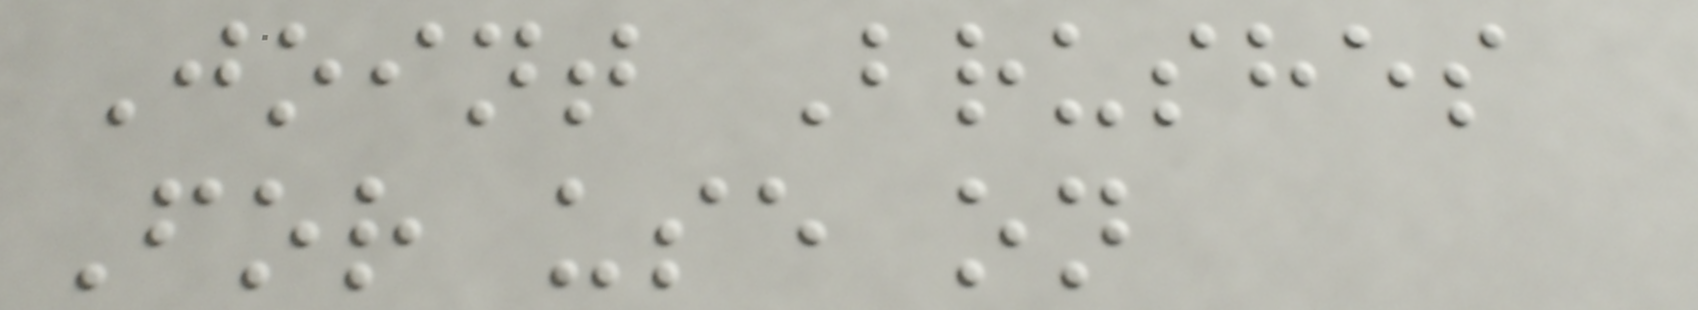Joint Brushes
For use on
